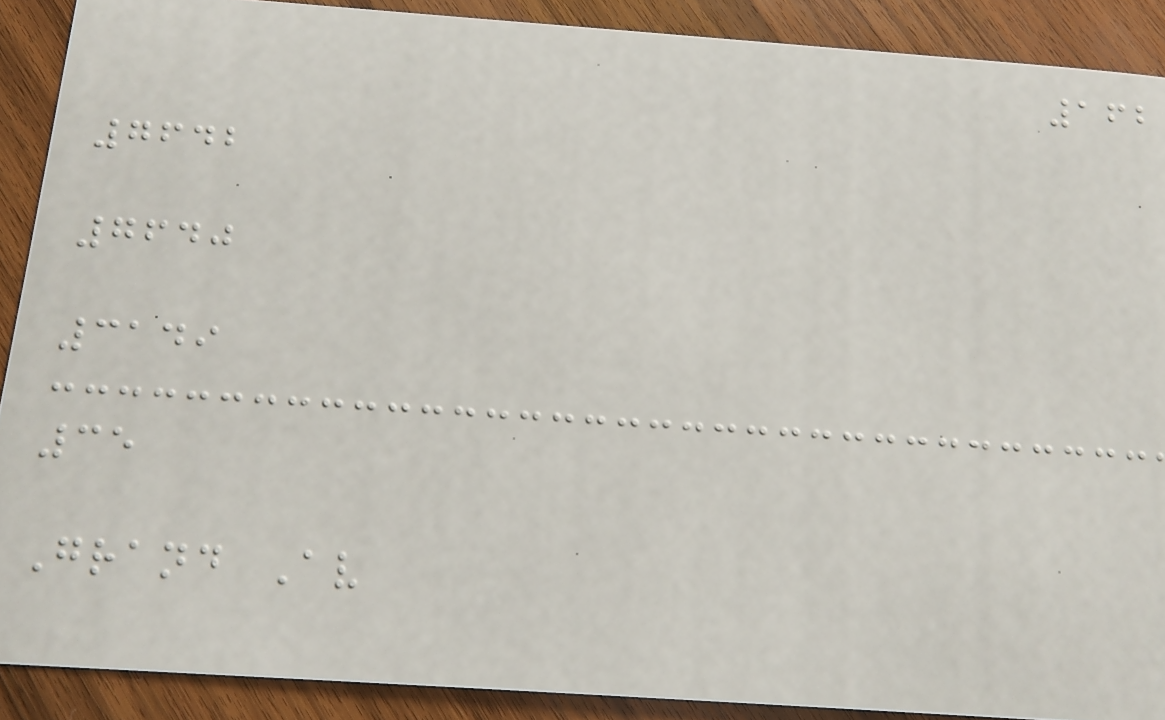162
7642
7640
3149
35
Grand Av
